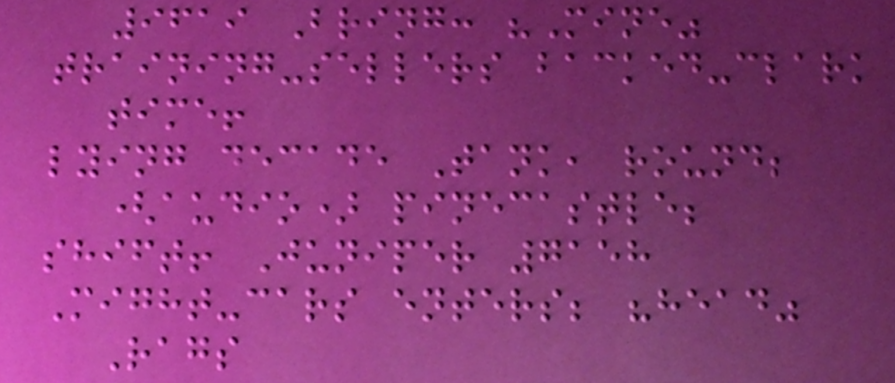9619 Bring: "Mine"
training-sellers backed-clark
time!
lying decade Tank, round;
(audio) pinecastle;
shift! Juniper 7158
Might-cars enters; "head"
Rags
